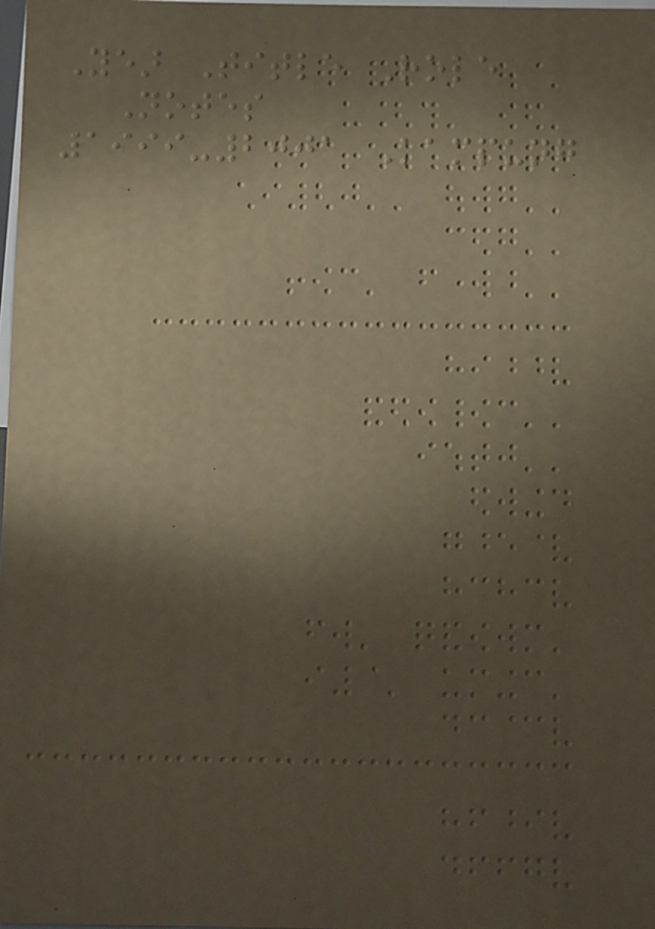Year Title Role
Notes
1999-2001 Kampung
